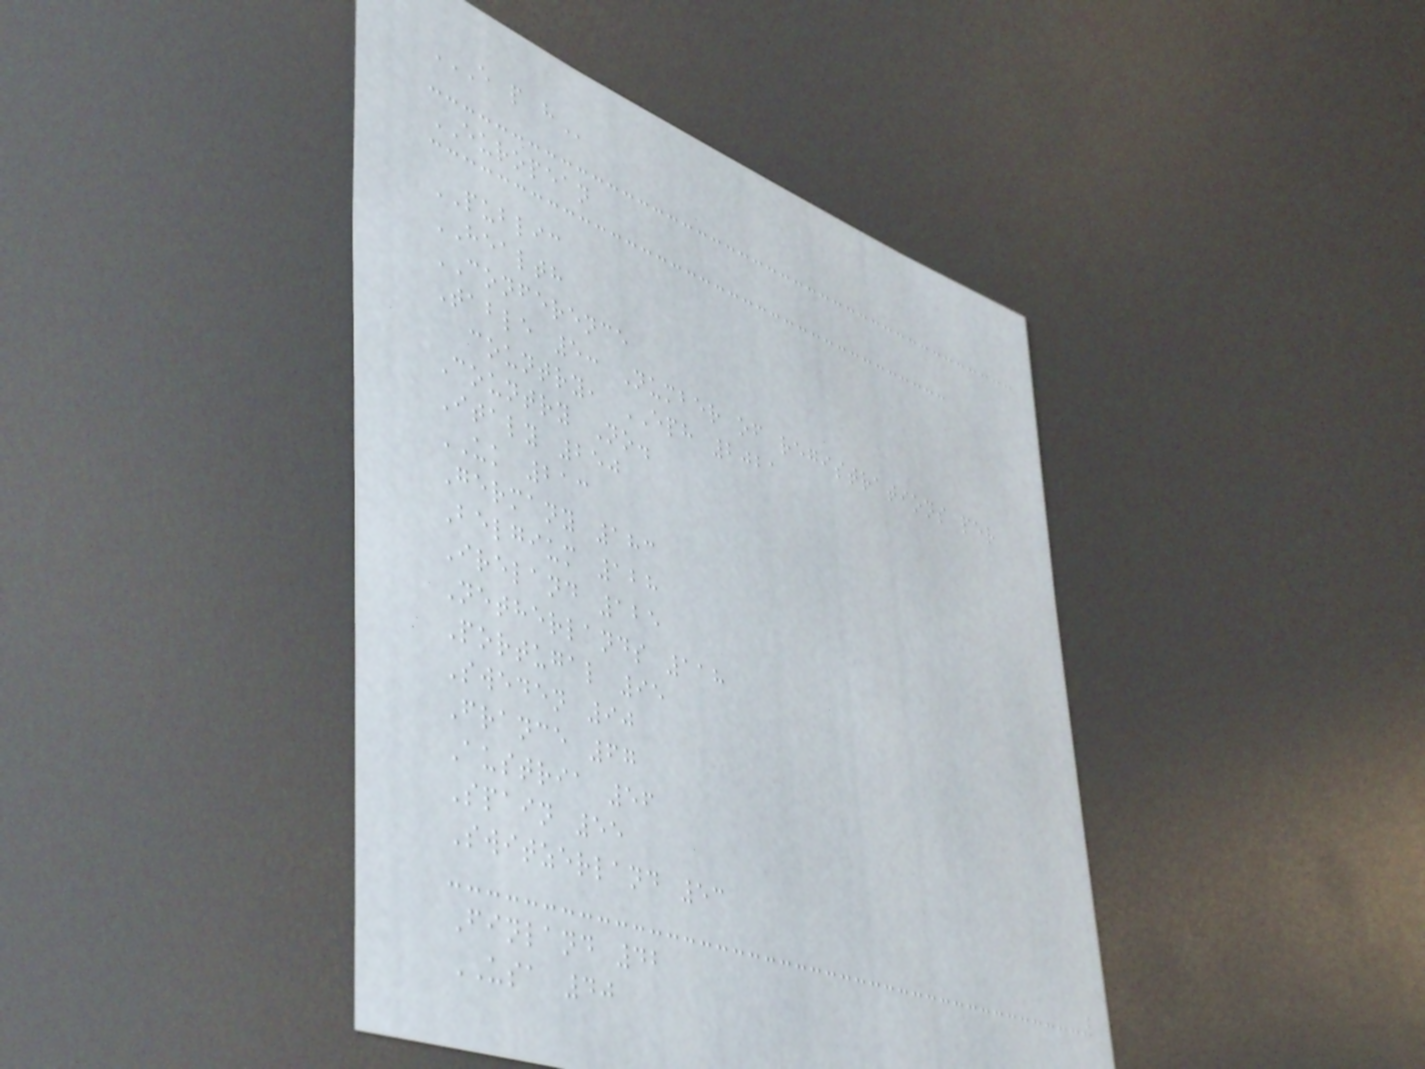E P H
EUROPEAN
PUBLIC
HEALTH
CONFERENCE
Table 5: Number of registrations per
country, EPH 2021
Country No.
Italy 250
UK 213
Germany 183
Belgium 128
Ireland 125
Netherlands 118
Portugal 95
Sweden 90
France 67
Austria 56
Spain 55
Switzerland 53
Finland 42
USA 40
